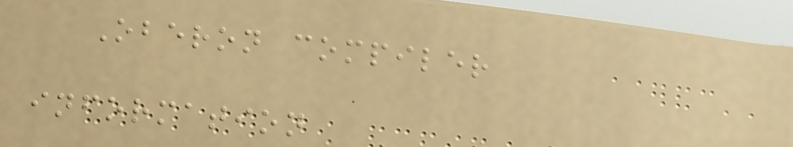Oberon compiler
information
